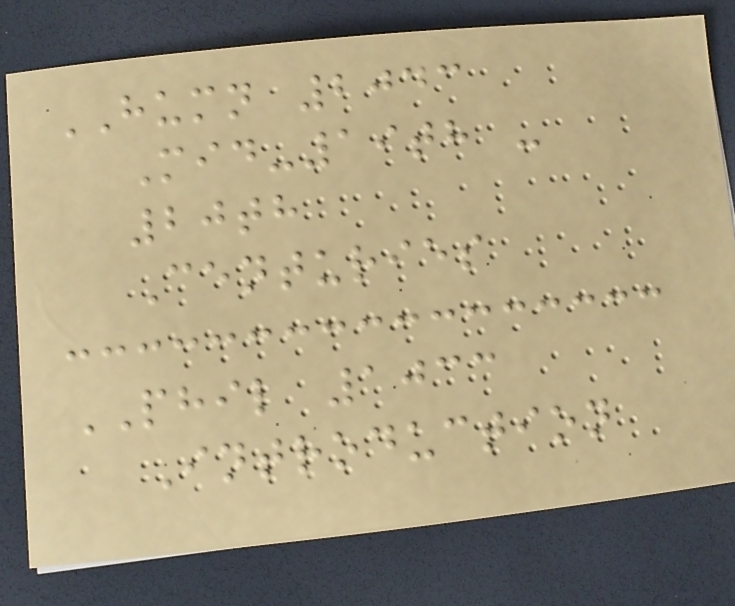HUMN 2043
Mid-19th -
20th
Centuries
PHIL 1033
Introduction
